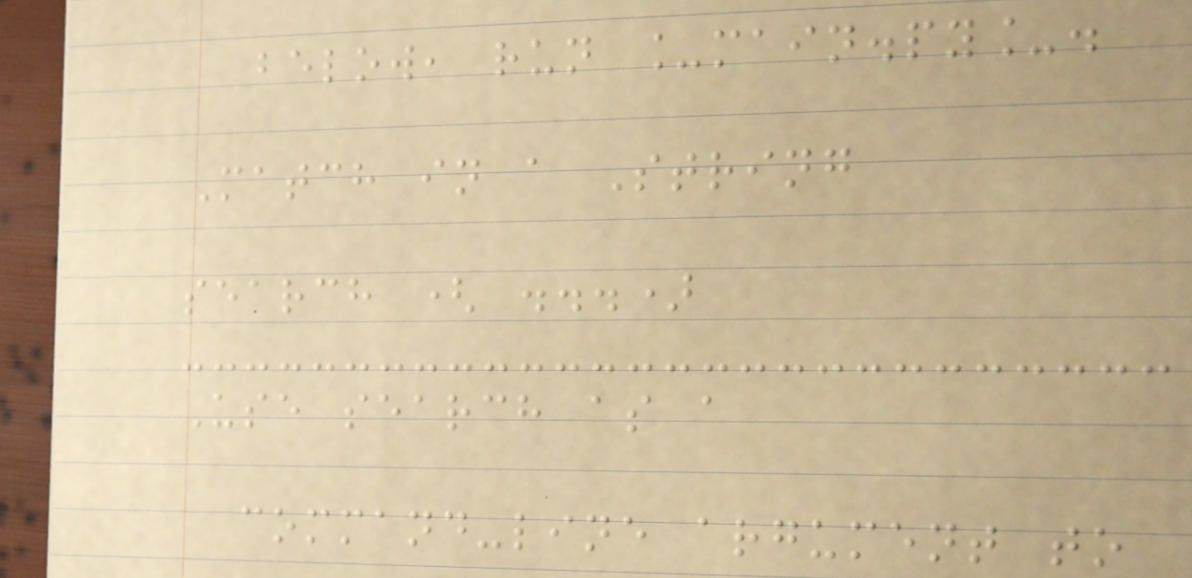below, run _main.py_.
Match in a String
search ( ...)
Use search as a
command-line argument to
